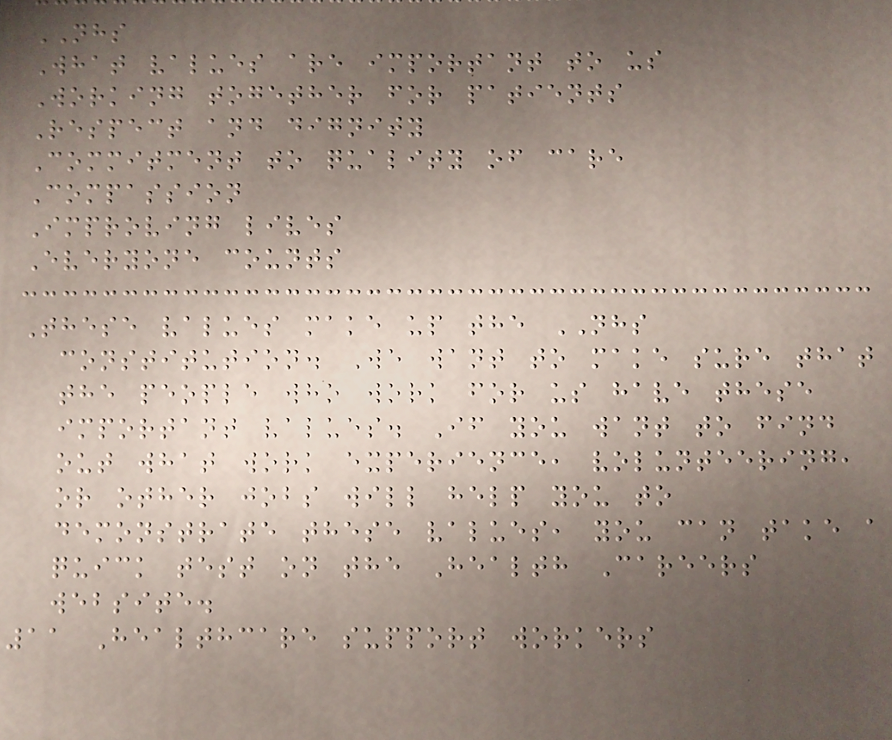NHS
What values are important to us
Working together for patients
Respect and dignity
Commitment to quality of care
Compassion
Improving lives
Everyone counts
These values make up the NHS
constitution. We want to make sure that
the people who work for us have these
important values. If you want to find
out what work experience, volunteering,
or other jobs will help you to
demonstrate these values, you can take a
quick test on the Health Careers
website.
11 Healthcare support workers
